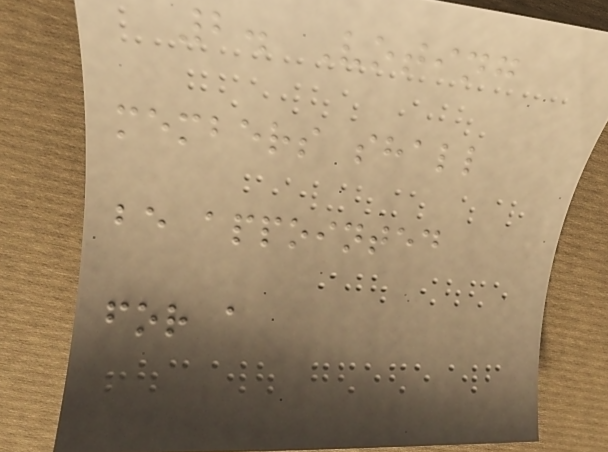2. Voting
members shall
be appointed
for a
